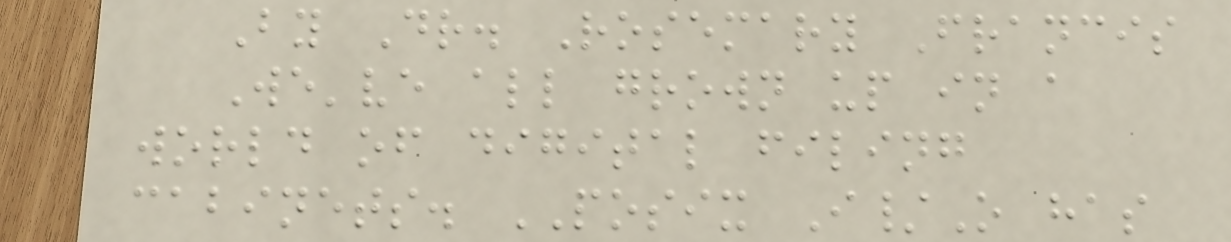By Dr. Rosemary Francis
We've all grown up in a
world of digital filing
cabinets. POSIX I/O has
